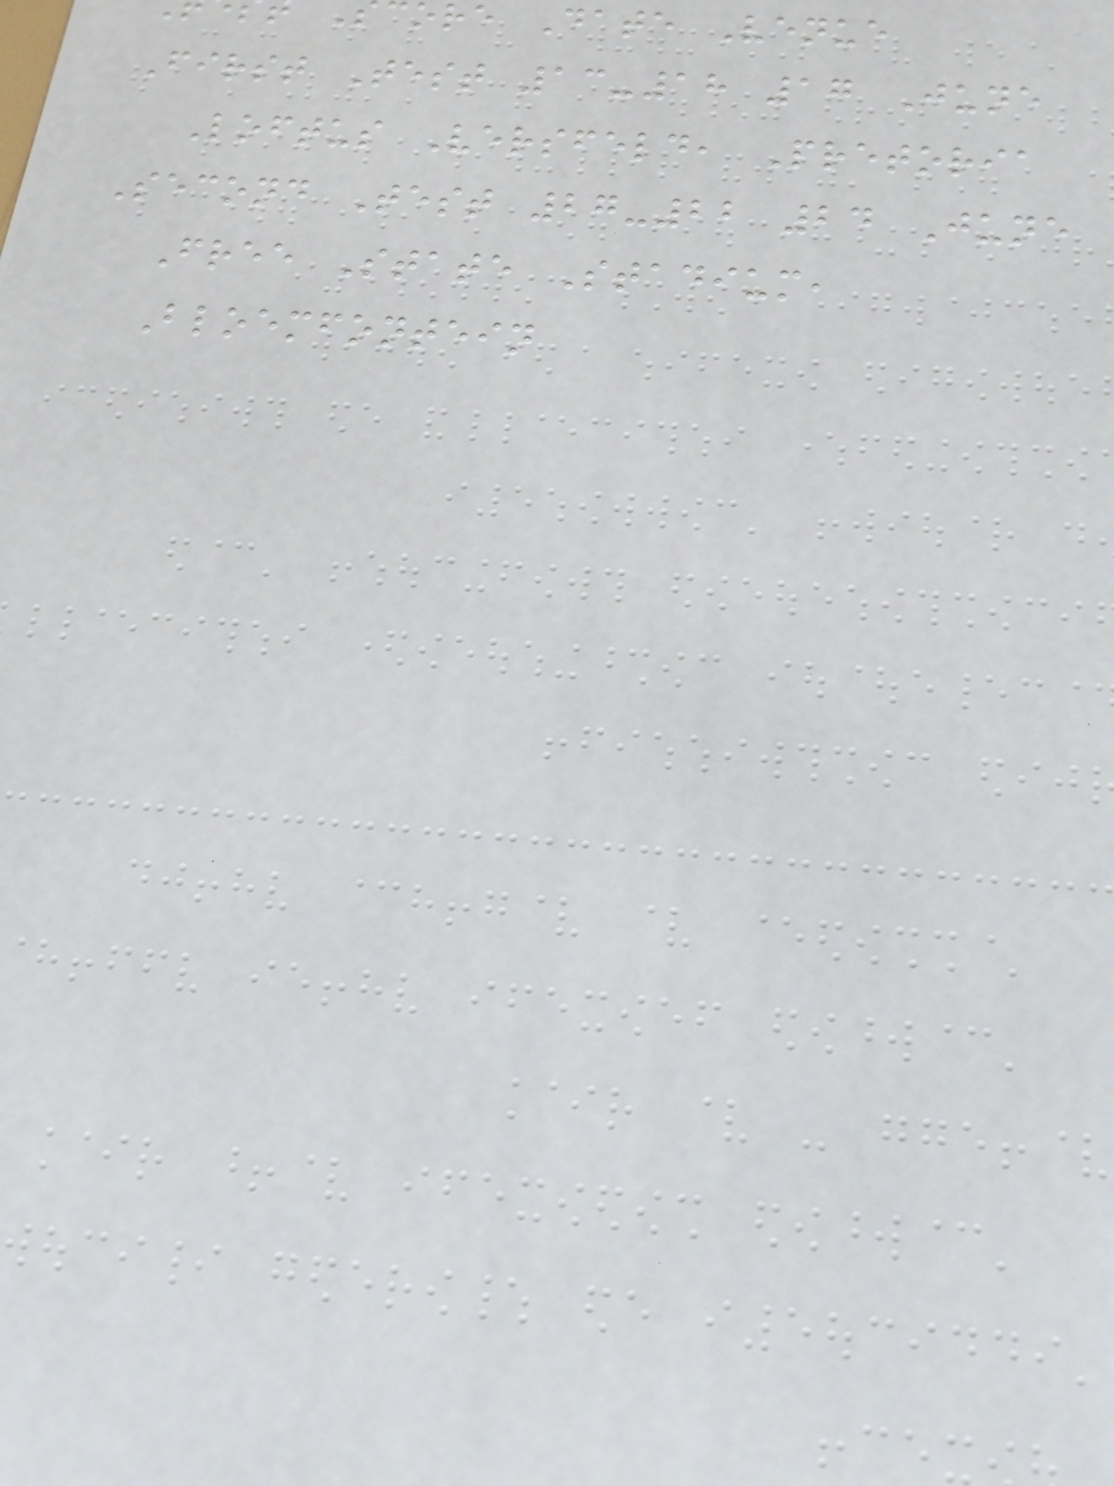ore Date Venue
First Test 13-18 17 June
Loftus Versfeld, Pretoria
Second Test 27-22 24 June
Free State Stadium,
Bloemfontein
